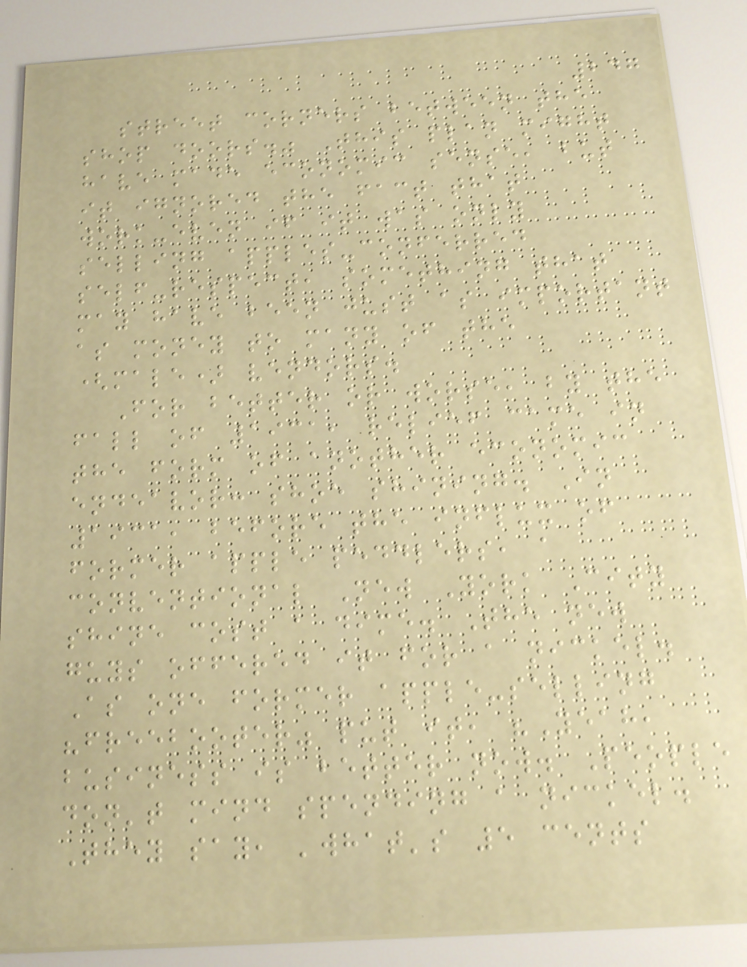247
street corners between the
shop doors." This plan might
have made economic sense, but
it ignored the fact that
work-even if it was only
selling apples-conferred
self-respect, something that
may have been just as important
as money to many of the
(male) vendors.
For better or worse, by the
fall of 1931, relief came in
the form of another economic
endeavor: shoe shining. In
1931, before the influx of
former apple peddlers, a
conventional New York City
shine cost a dime. The new
guys offered it for a nickel.
As one former apple-selling
"freebooter" put it, "Yeah,
business is better now. People
don't mind spending a nickel.
They say, 'what's 5 cents
